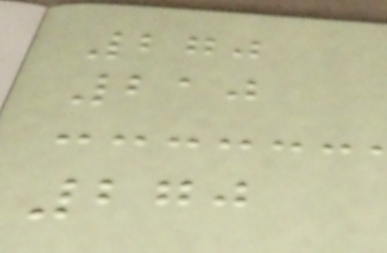270
210
270
